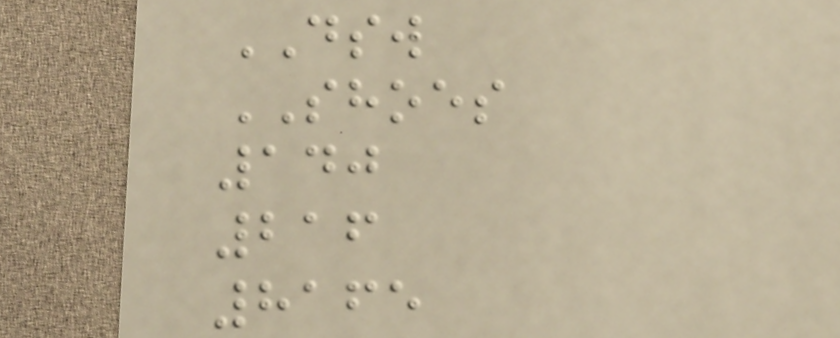DSW
SHOES
140
216
8165
